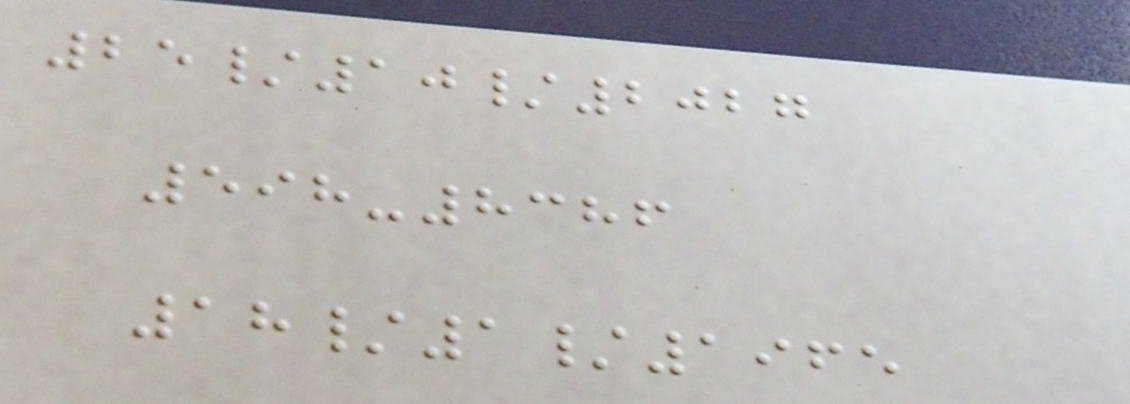25/10/2027
598-8386
18/1/1965
